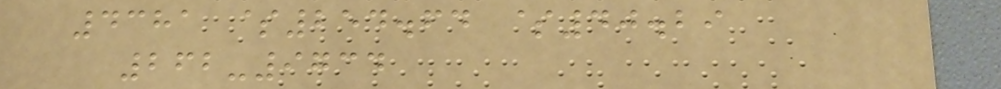4381 $254.64 $40.29
262-9734
